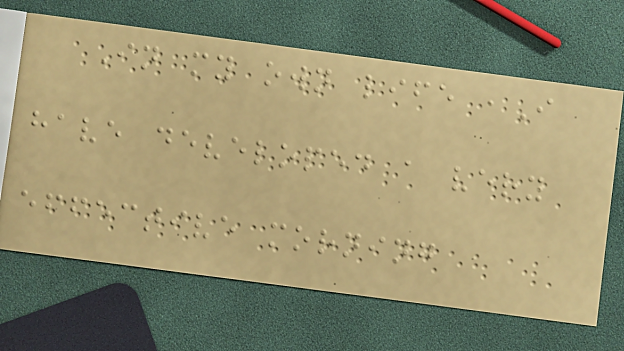In my own life ,I
have developed a very
effective morning
